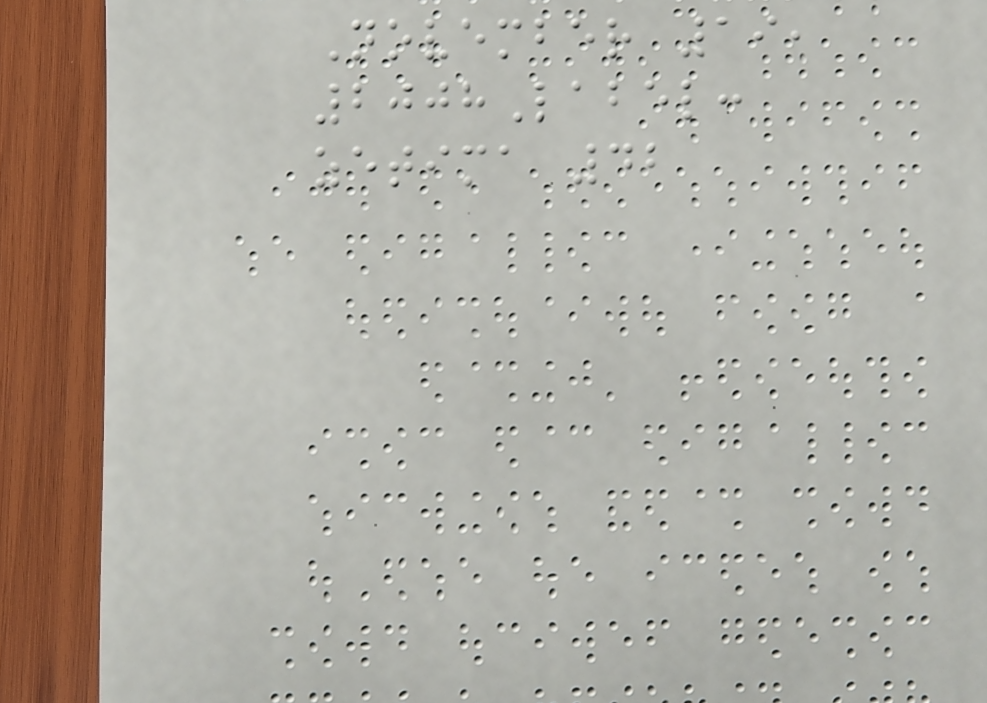November 19,
2008Label:
zetima 42
